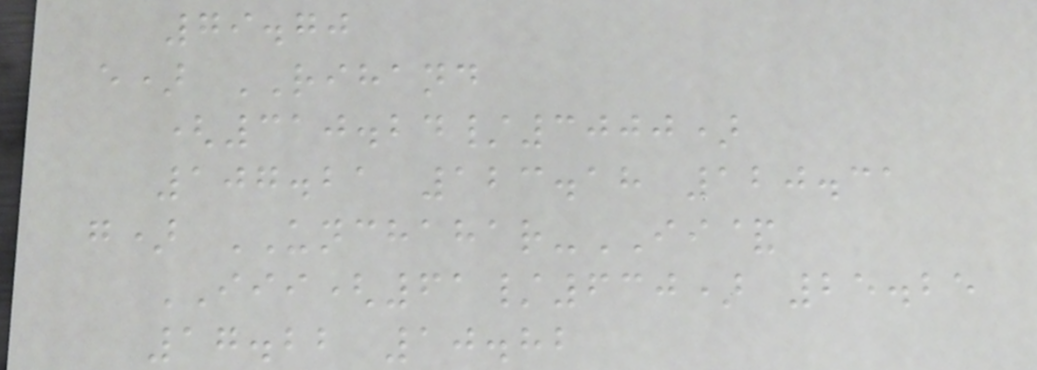79.70
e) RIHAND
(310.24/3000)
107.21 123.18 120.31
g) UNCHAHAR-II&
III(61/630) 25.25
17.22 10.82
